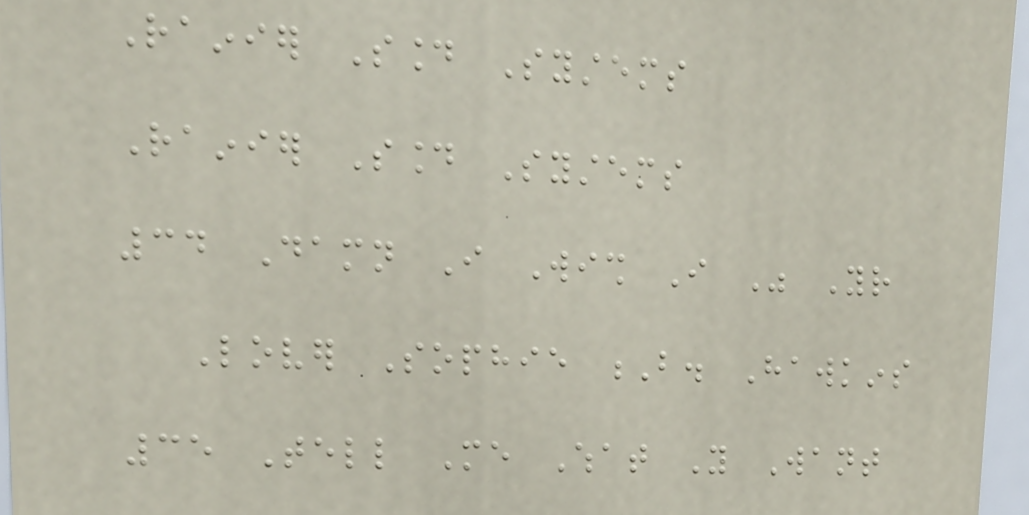Rainier Sound Systems
Rainier Sound Systems
34 Damn I Wish I Was Your
Lover Sophie B. Hawkins
35 Tell Me What You Want
